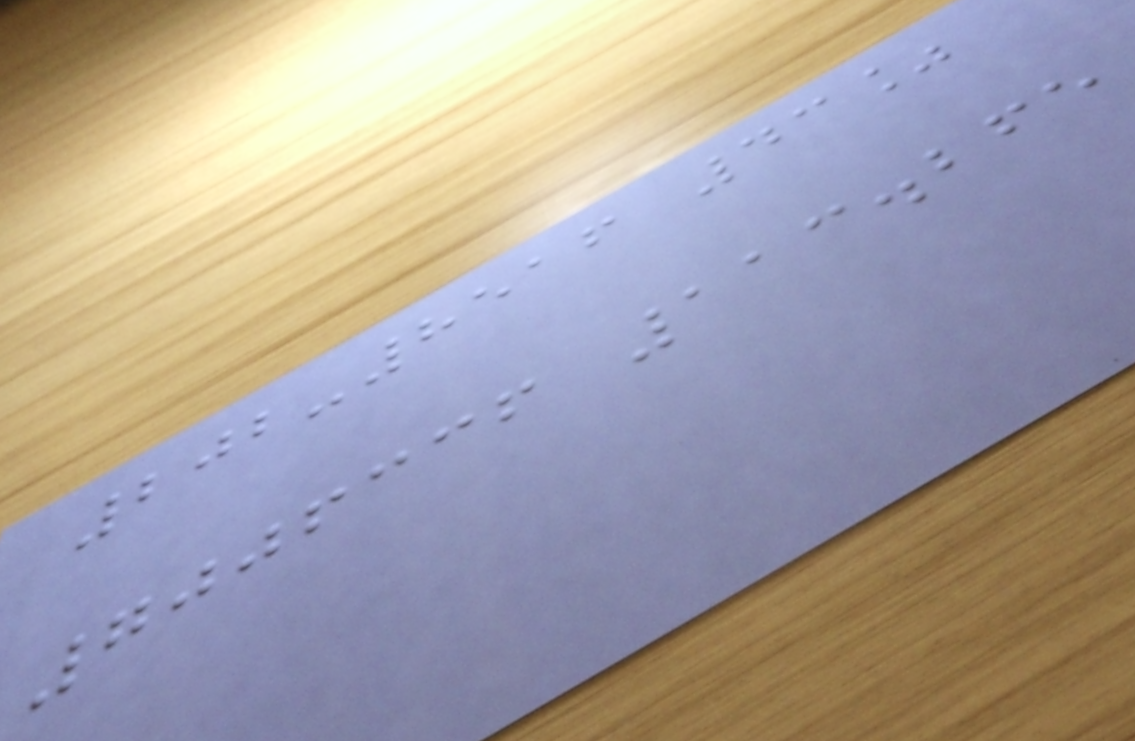202-8516 43%
7006336 113.265
